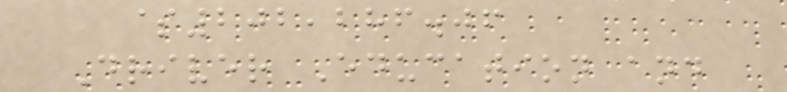$202,286.06
Driver Education and
